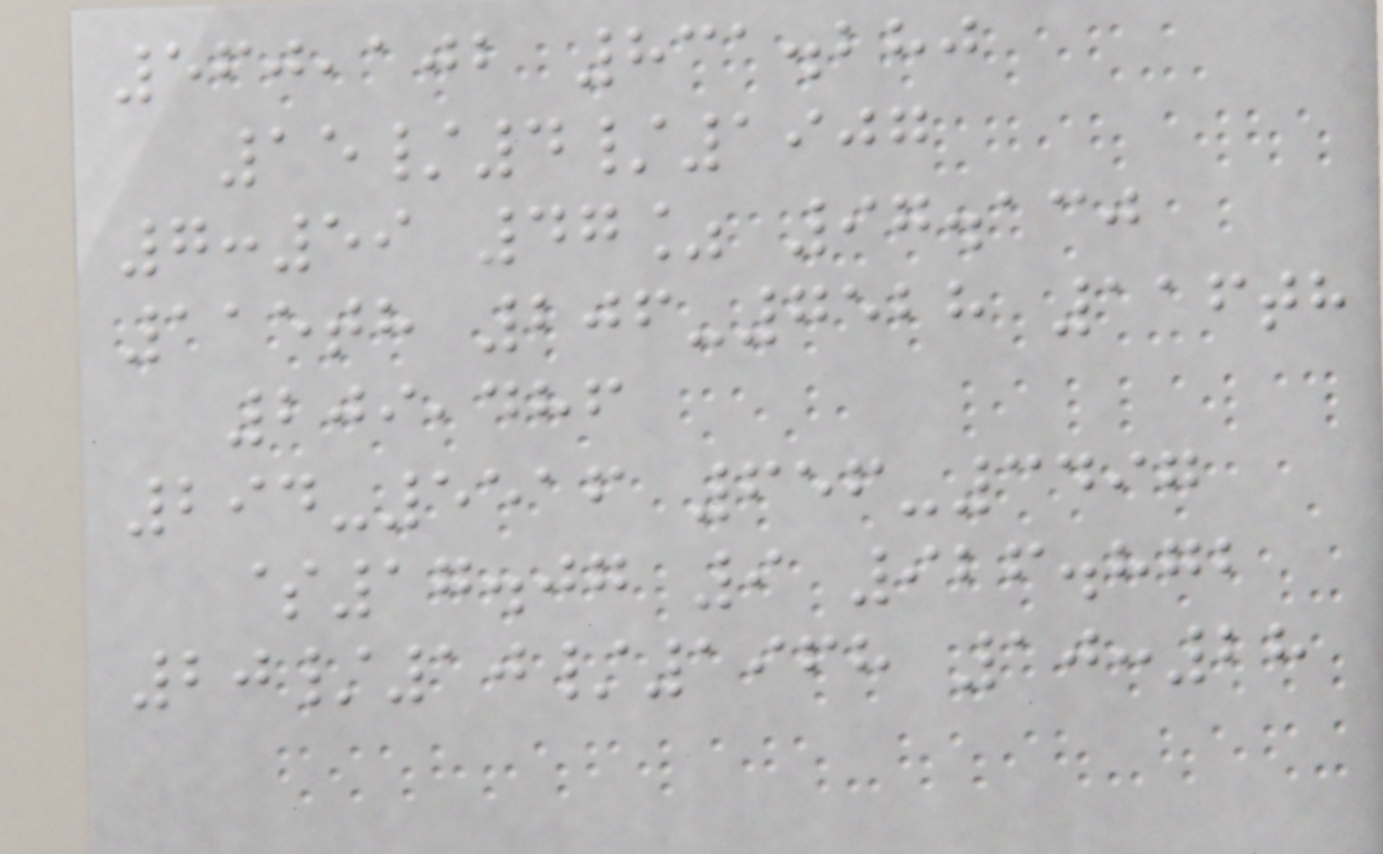560,102 831.280
15/4/1907
7:59 47% 97.130
115th 206-7528 116th
209,486
294-5516 656-3497
$17.07 9 926.872
20/10/1968 10:28
